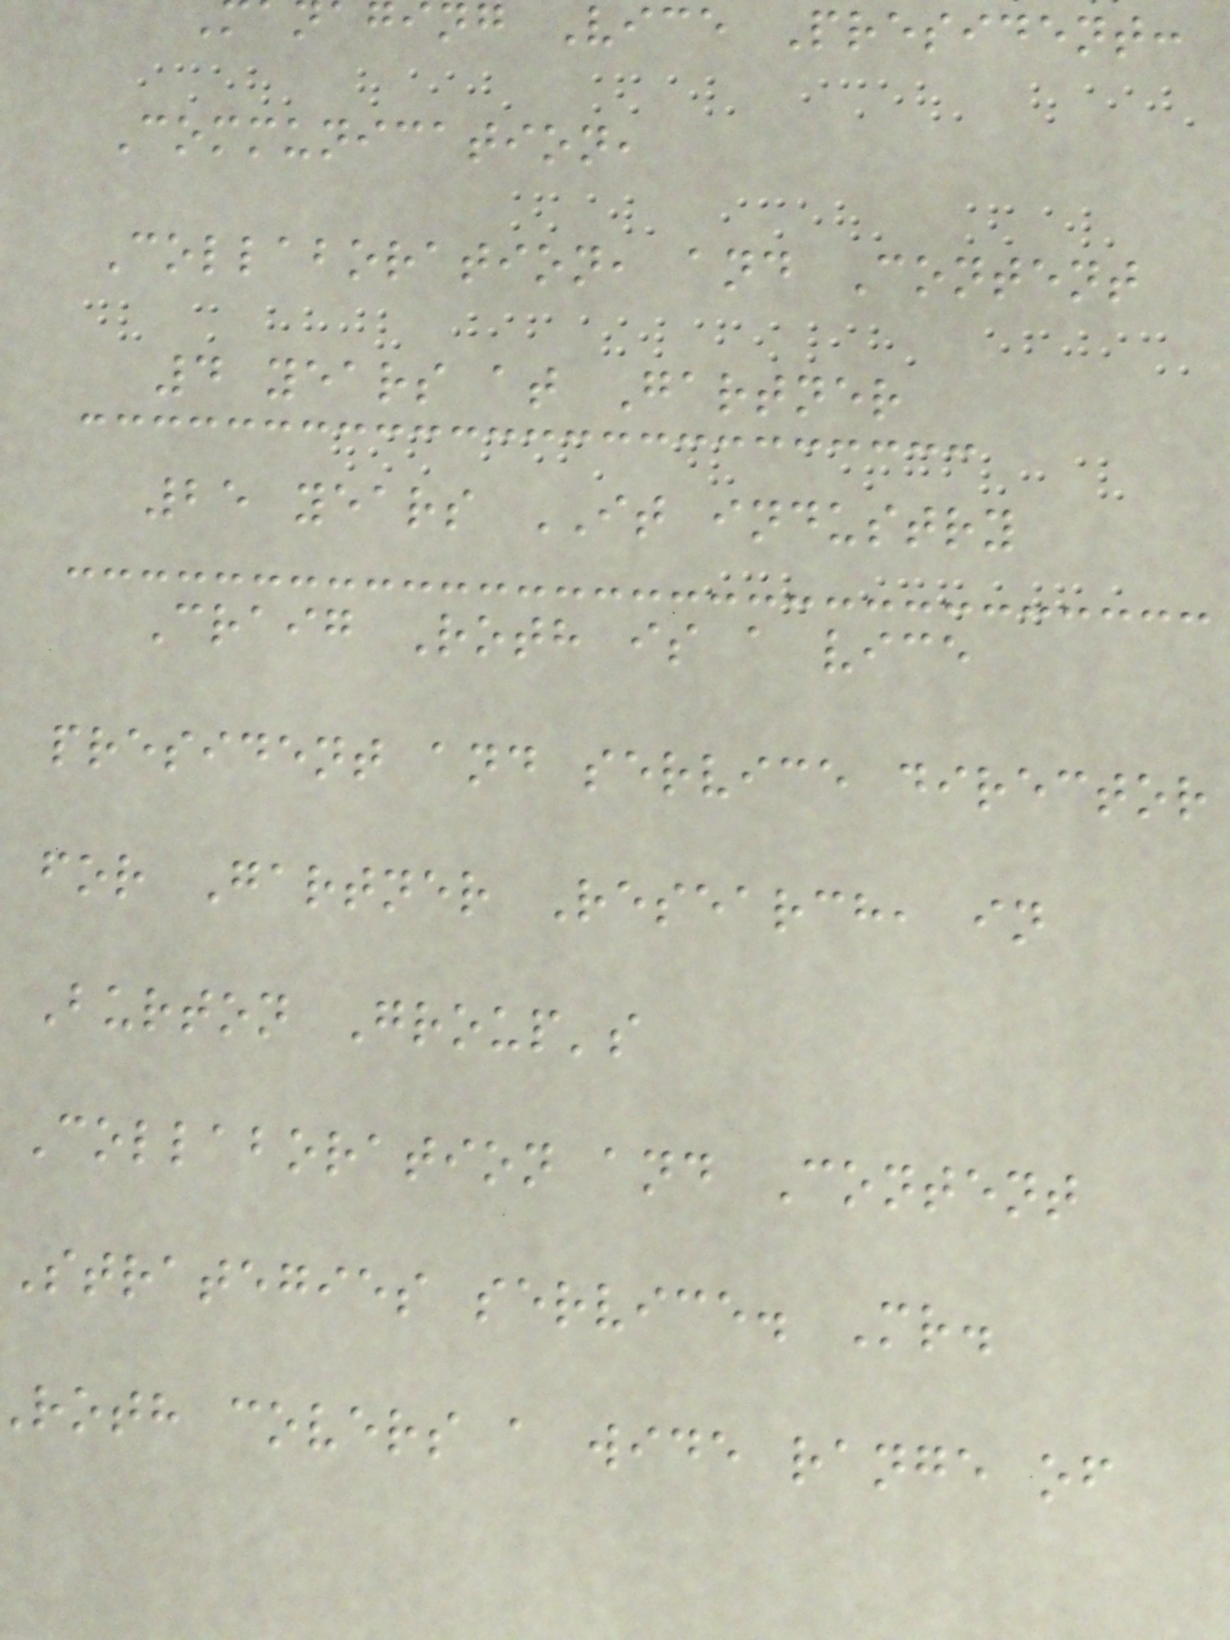ing Vice President:
Communication,
Collaboration, and Content
4 years at Gartner
25 years IT industry
Craig Roth is a vice
president and service director
for Gartner Research, in
Burton Group's
Collaboration and Content
Strategies service. Mr.
roth covers a wide range of
